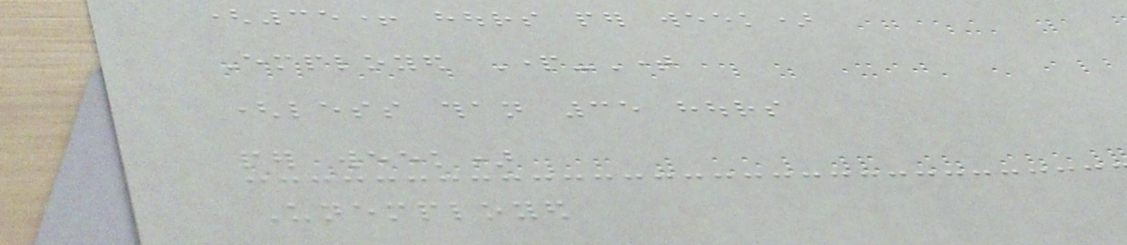(35+ hours per week)
Employed Part-Time
(less than 35 hours
per week)
Unemployed
